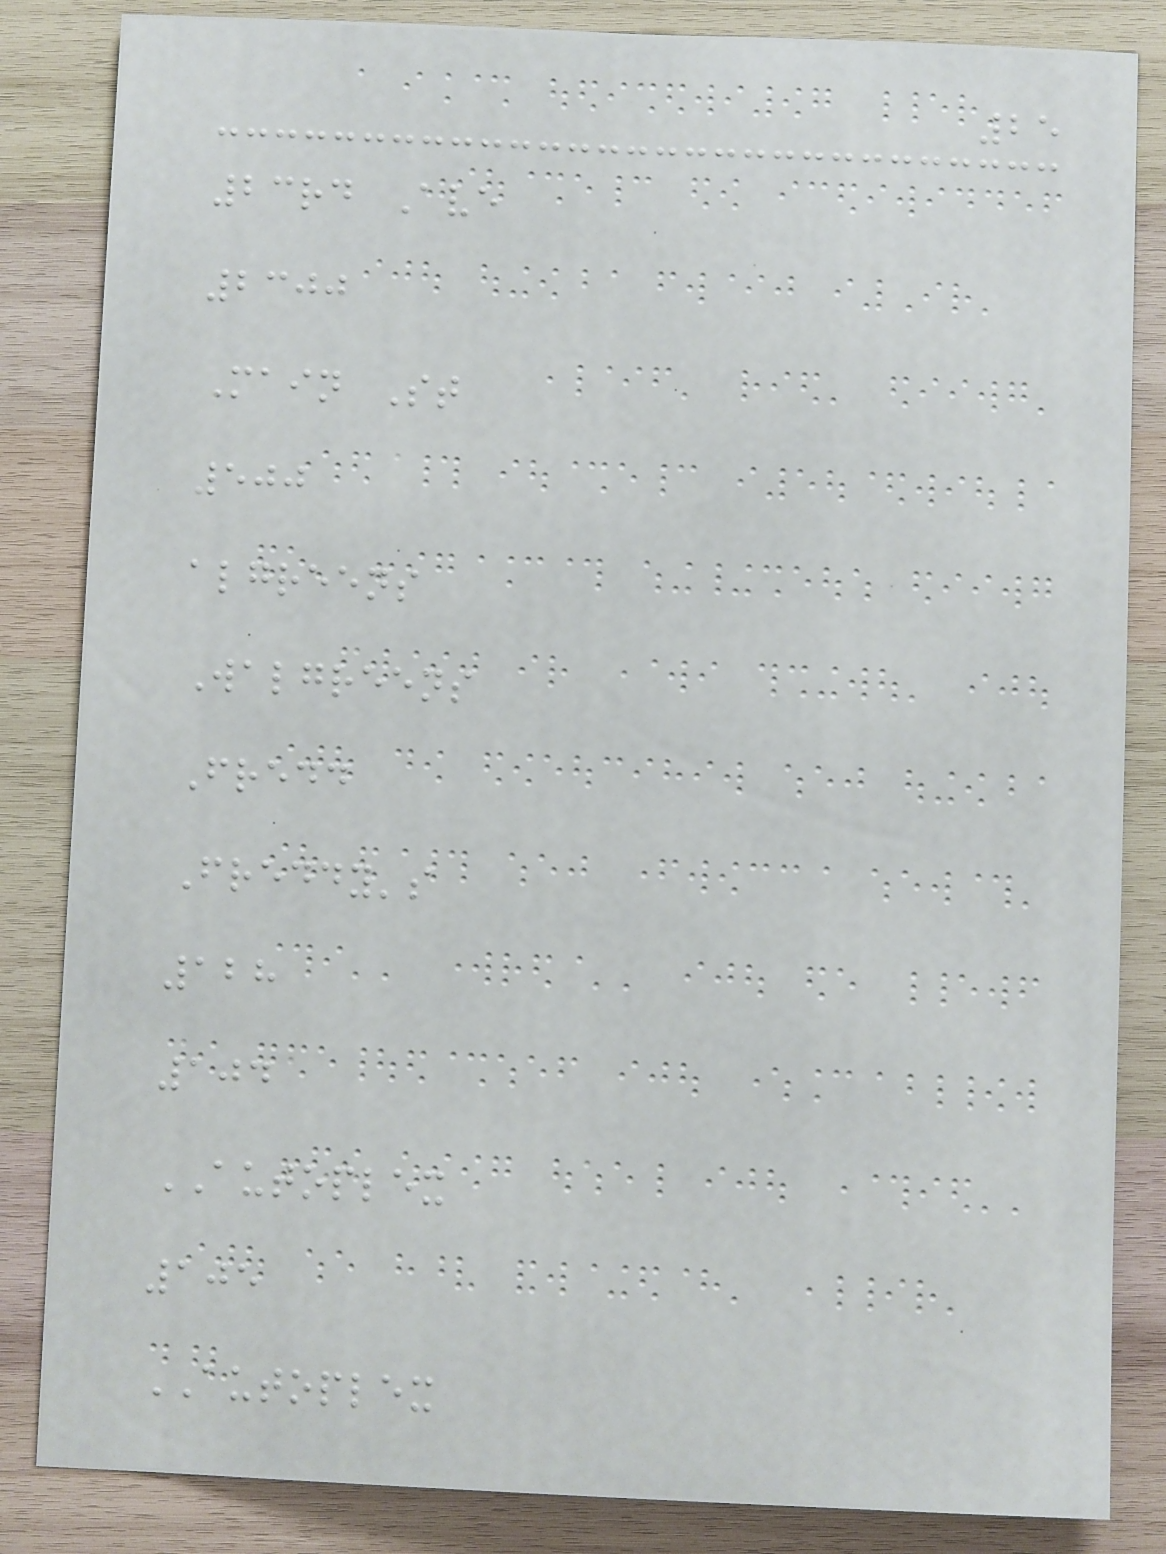25
23rd Ave
2300
Main St
500
algreens
Walgreens
Fredd
Freddy's
128
104
AUTOPLEX
105
AUTOPLEX
